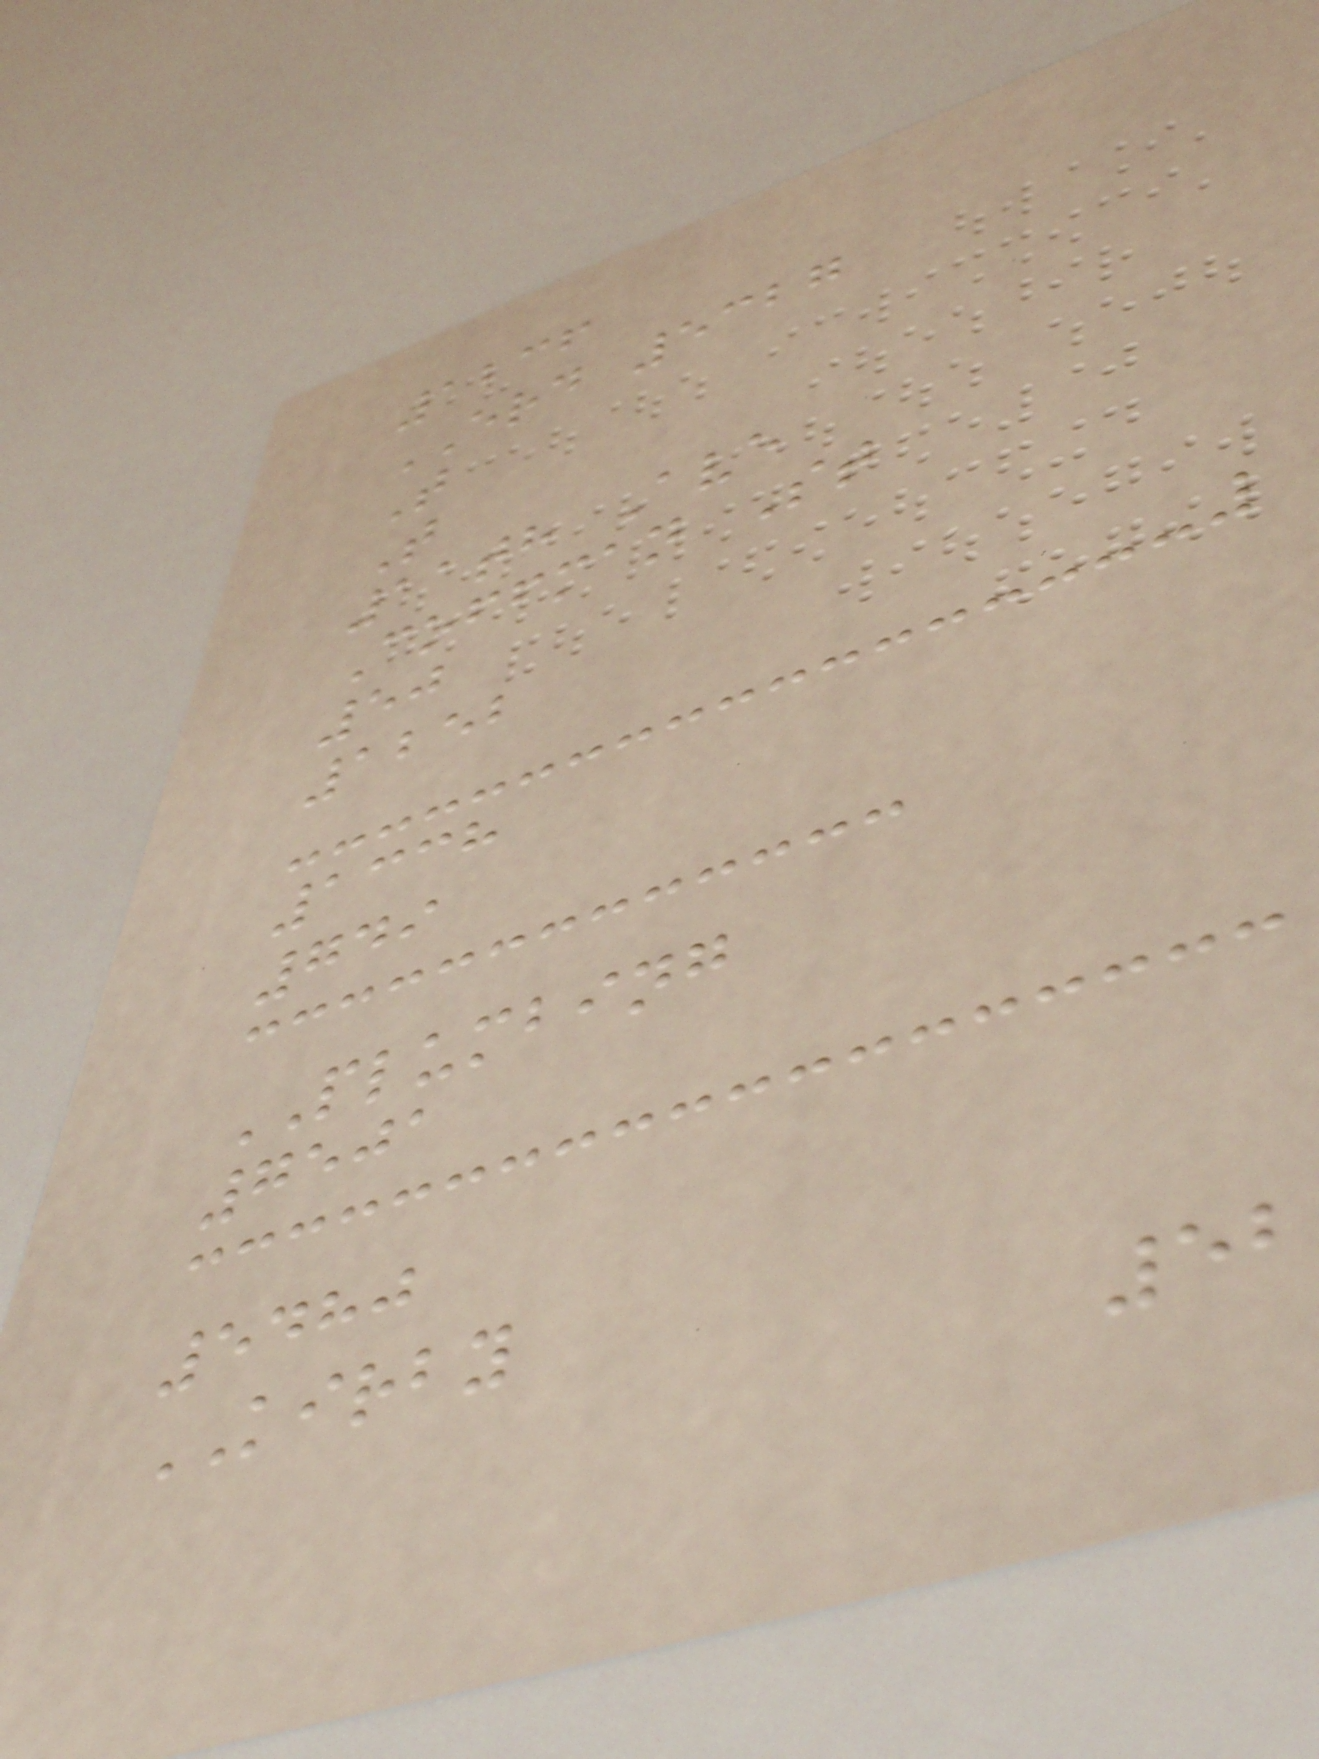1236
ERD 5327
T
T
11th Ave
Coffman St
50
1252
1338
749
PLUMBING
7501
5480
KIRBY
52
